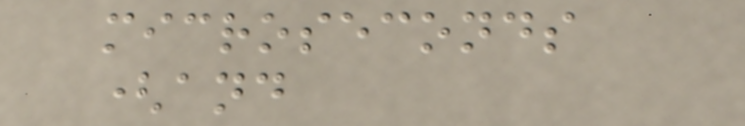microseconds
(and
